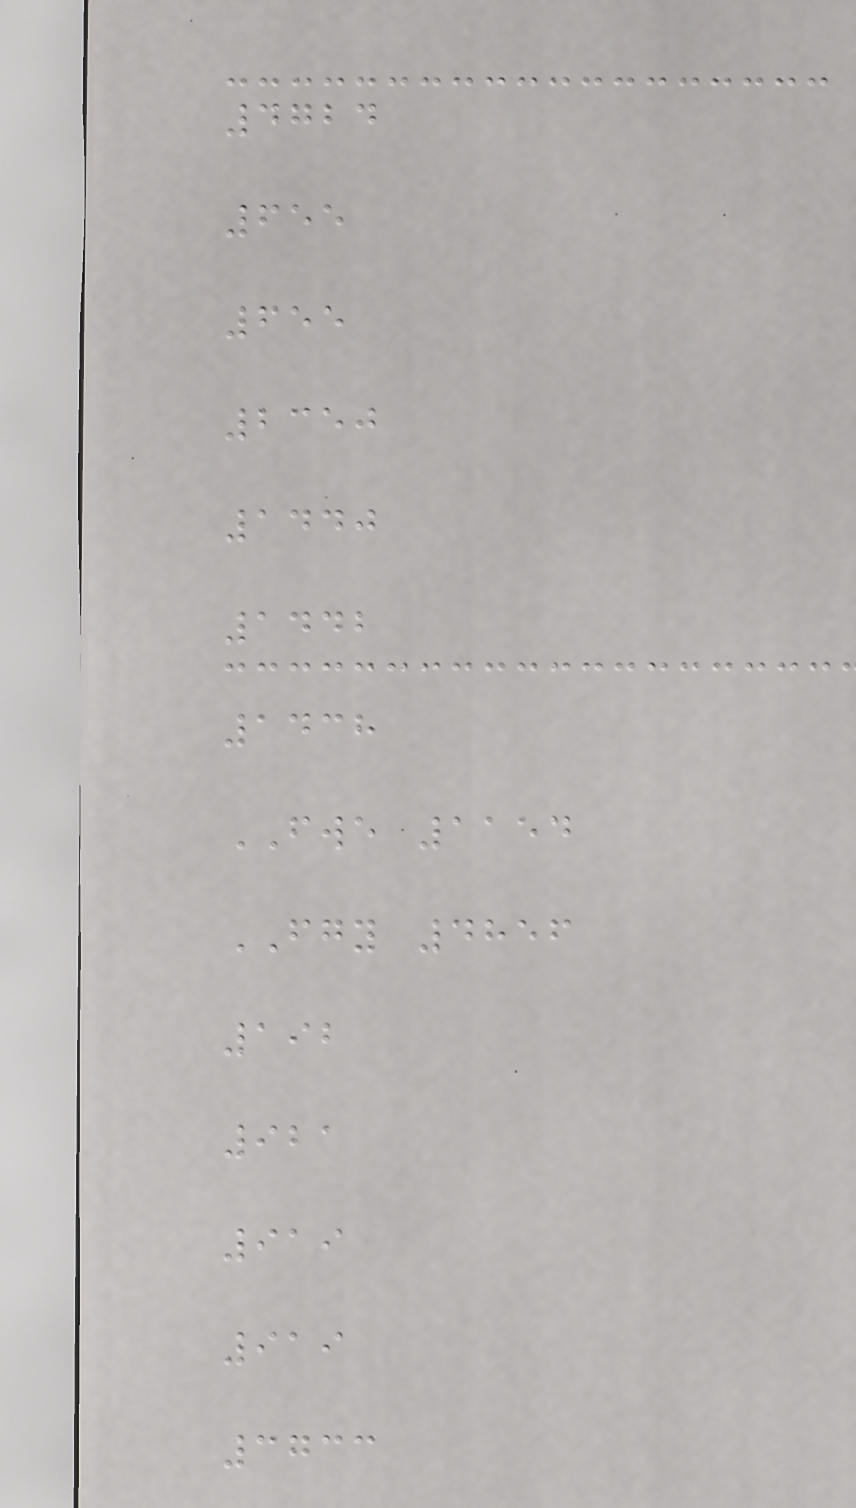4724
655
655
2350
1440
1442
1438
FWE 1154
FGY 4856
192
921
919
919
3733
